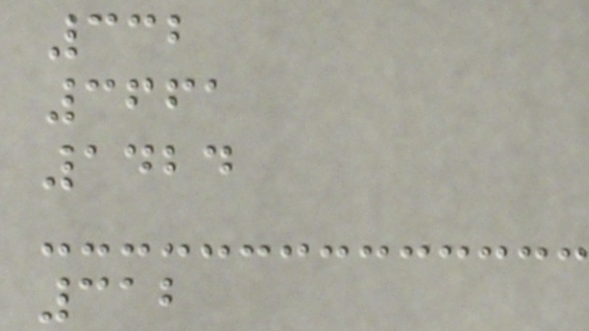332
3661
1424
312
